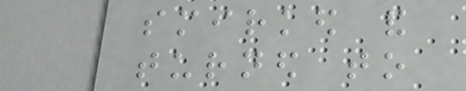smirked and
turned to
